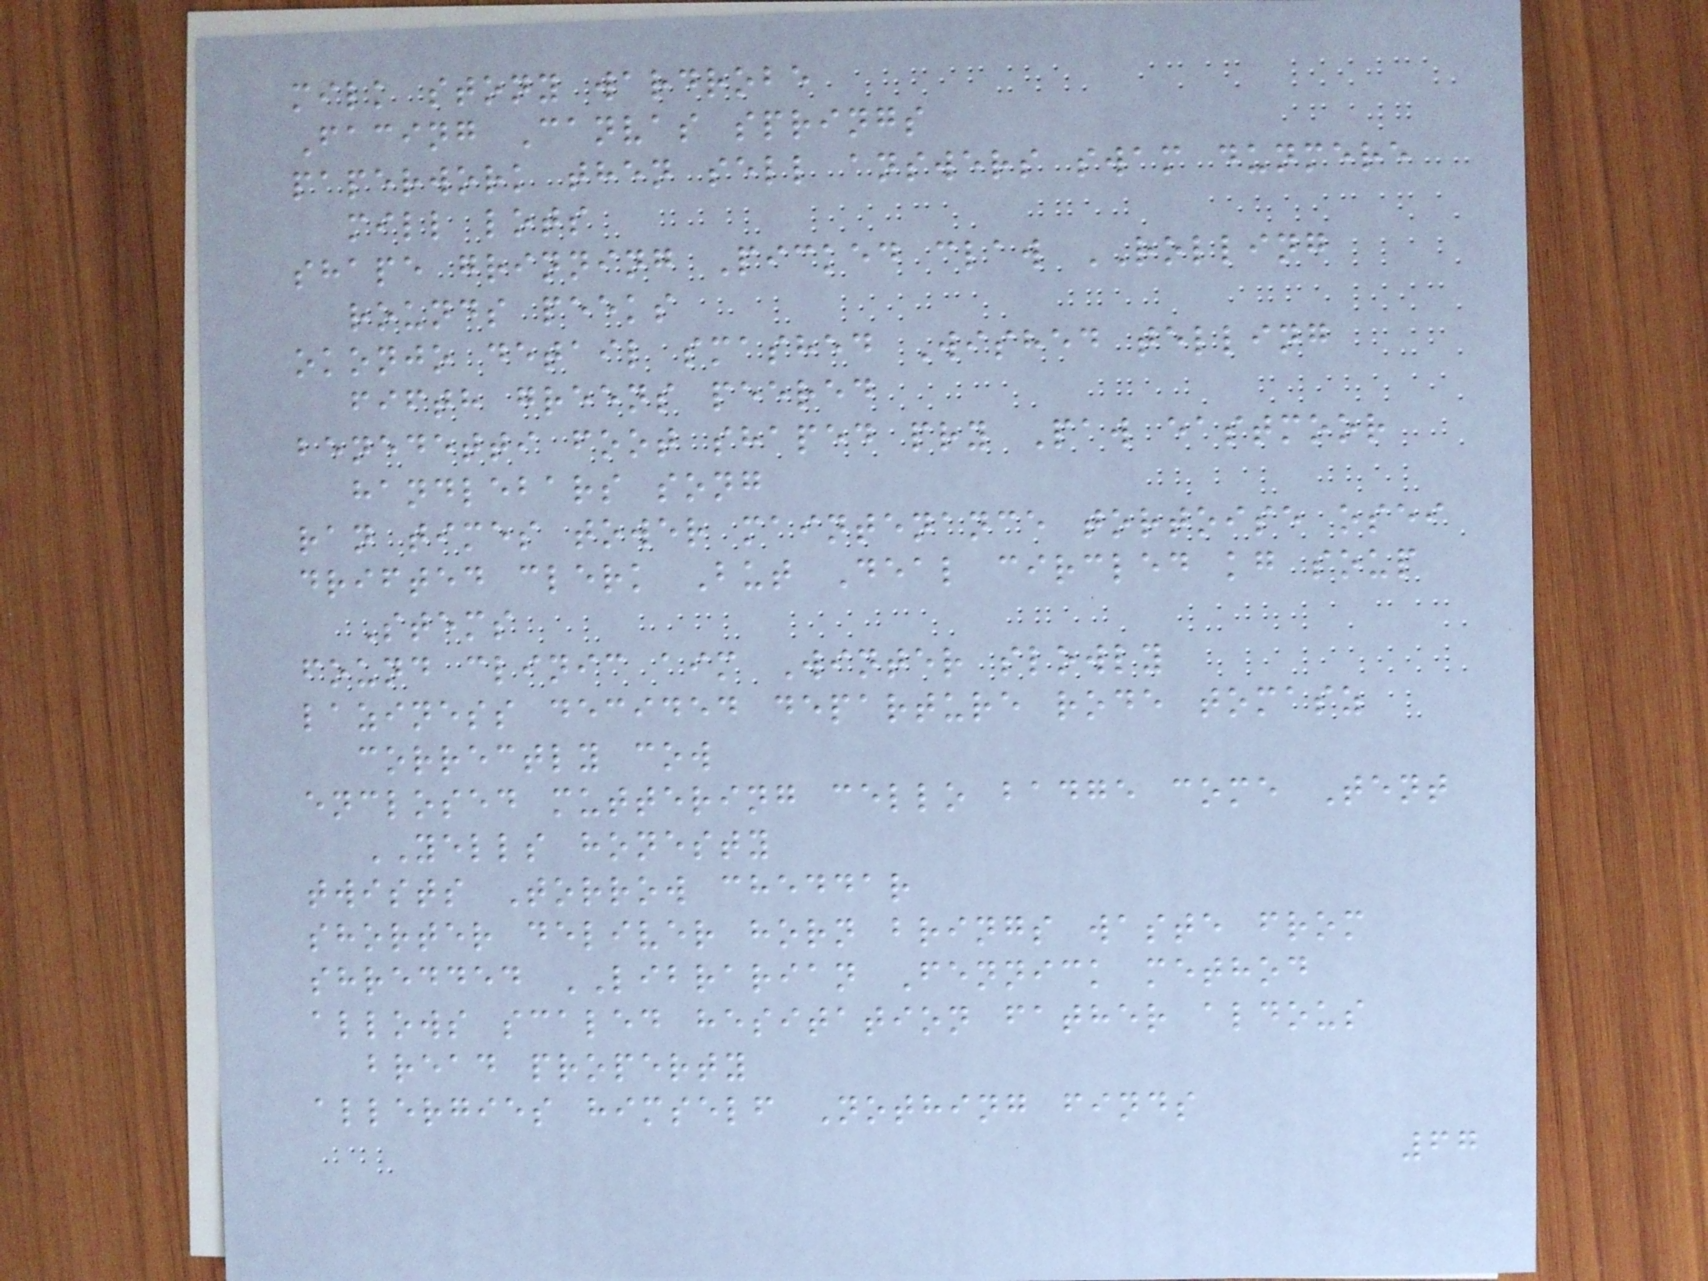milk stony wardrobe
Facing Canvas springs
paperwork then sell answers swam dunmere
mill lots
shape grinning Picked claw ROLLING
rounds peeks
okonjo detail smashed Wished telling
fifth greens peered
benedetti foot shaped pry Paw eastmoor
handlebars song
ran times tower maintenance tortoise osei
drifted clerk But Deal circled kg soup
Stems
found clinic aim Winter slowly
laziness decided departure rode tomasz
correctly cow
enclosed muttering cello badge come Tent
YELLS honesty
twists Torrow cheddar
shorter deliver horn brings waste from
shredded LIBRARIAN Fennick method
allows scaled hesitation father aldous
bread property
allergies himself Nothing finds
67
